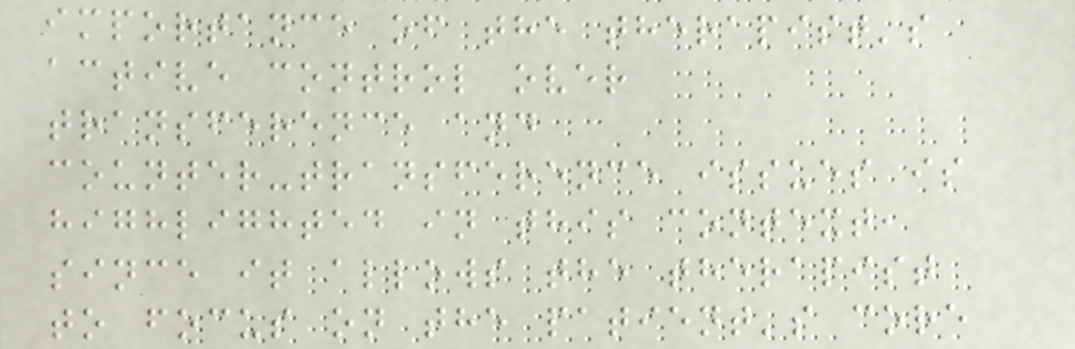importance of the therapist's
active control over
transference and
counter-transference issues is
highlighted in this context,
since it allows the therapist
to focus on the patient's core
